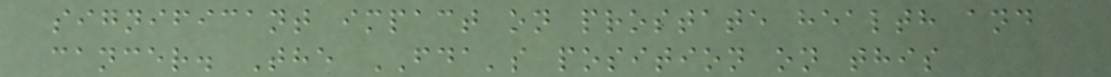significant impact on prostate health and
cancer. The FDA's position on this
